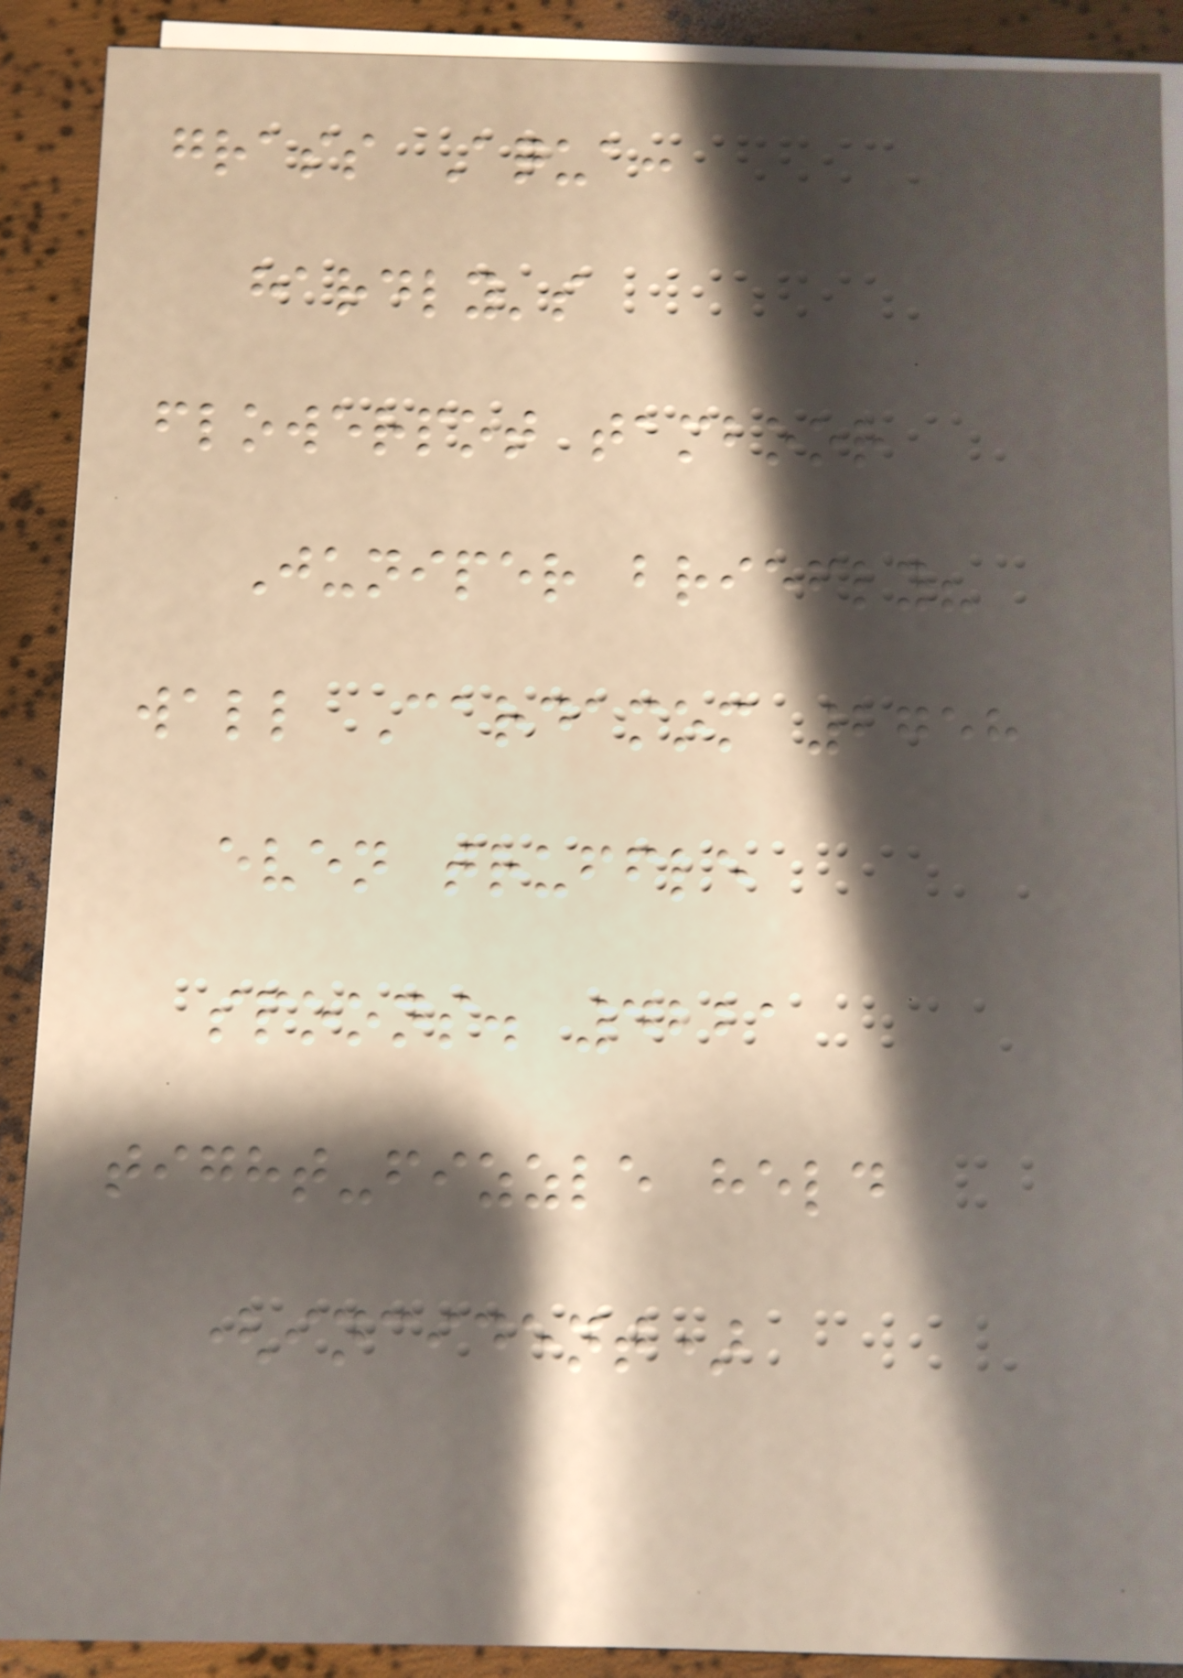grass Aqua:
hardly's
flowerpot tamboor
Juniper briefly?
wall Cardamom 2758
even truffle
spoons. 4221
tight-fizzle held
(incident)
